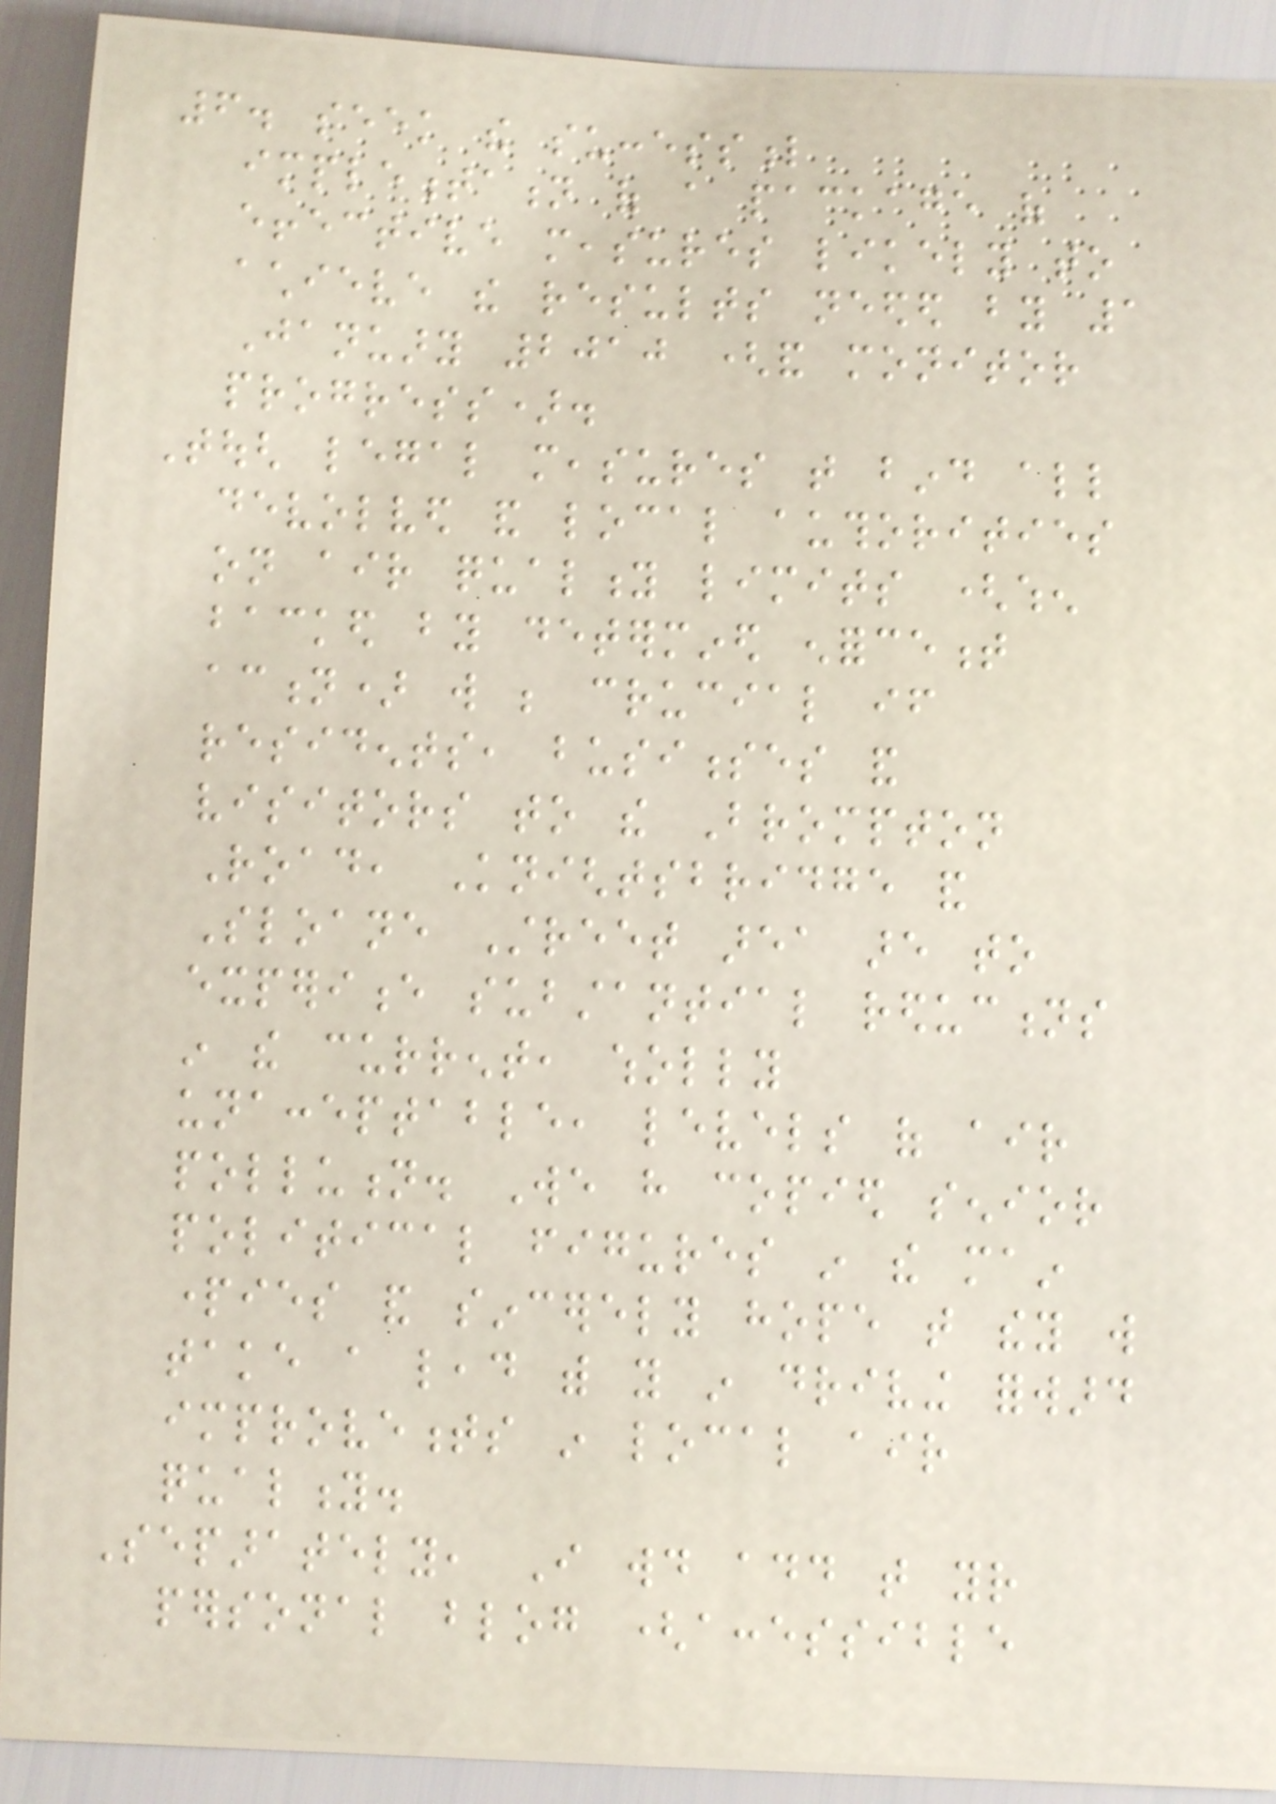6. seek the successful
implementation of a package of
effective measures likely to
achieve the results needed by 1
January 2010 (and monitor
progress).
Tough legal measures that bind all
devolved and local authorities
on air quality limits (when
backed by determined enforcement
action) will be crucial if
residents, businesses and
visitors to the Brompton
Road, Knightsbridge and
Sloane Street area are to
experience substantial reductions
in the current, wholly
unacceptable, levels of air
pollution. We have copied senior
political figures in the main
parties and sincerely hope that they will
take a lead with you in driving forward
improvements in local air
quality.
Separately, I would add that your
personal blog (accessible
